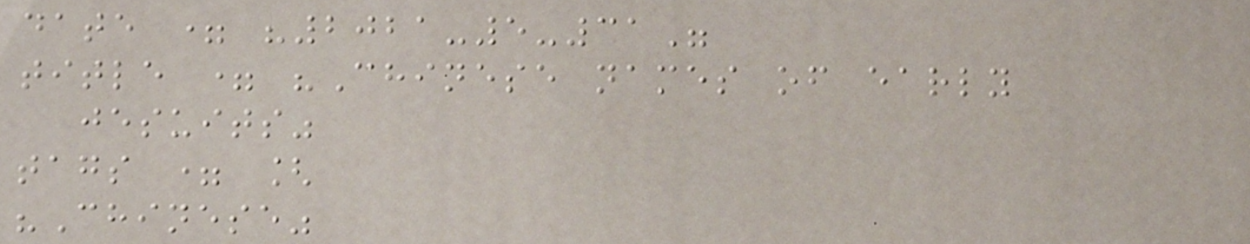date = "2021-5-31"
title = "Chinese names of early
jesuits"
tags = [
"Chinese"
